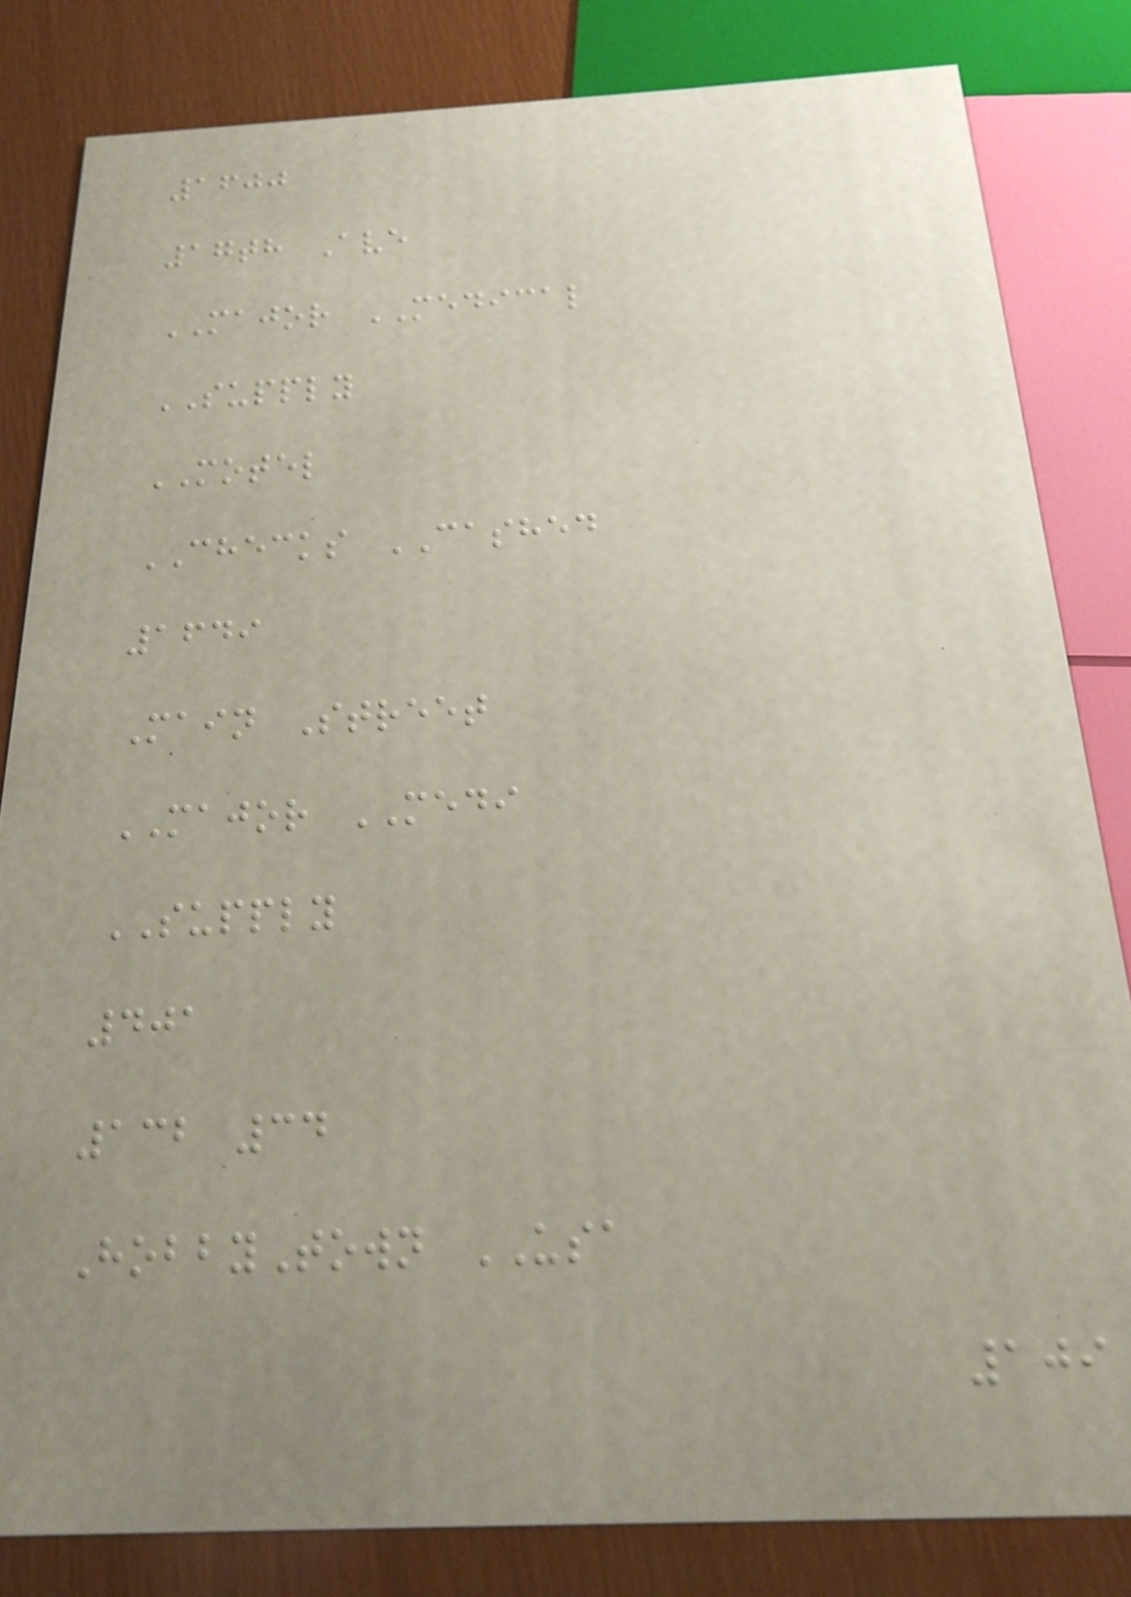1600
17th Ave
MAJOR MEDICAL
SUPPLY
MOTEL
CHECKS CASHED
1649
Main Street
MAJOR MEDI
SUPPLY
401
132 34
HobbyTown USA
109
